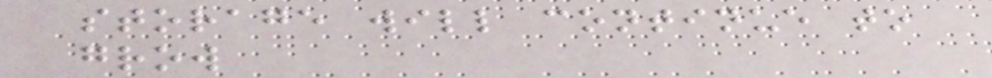storage will continue to
grow
